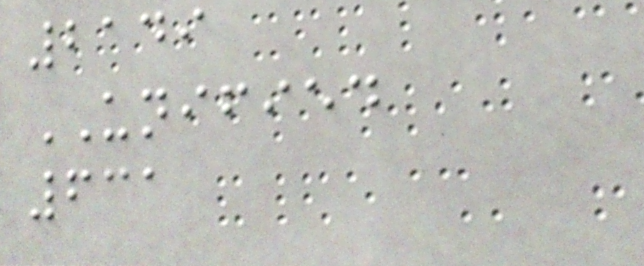2149
UNIFIED
631
